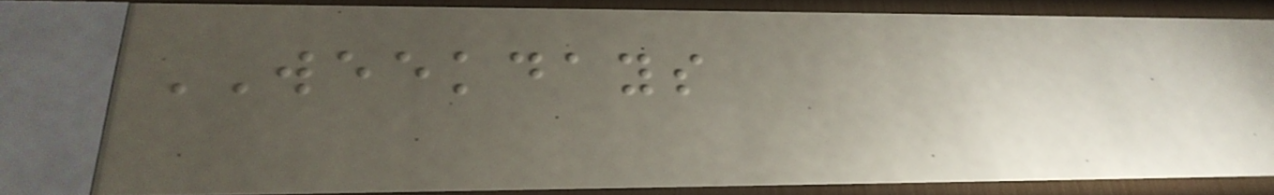WEEKDAYS
